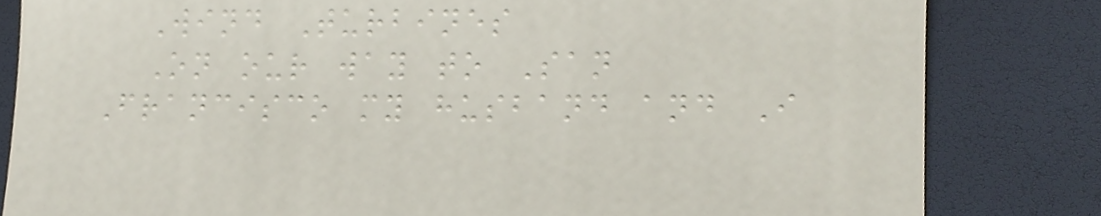Wind Turbines
On our way to San
Francisco my husband and I
